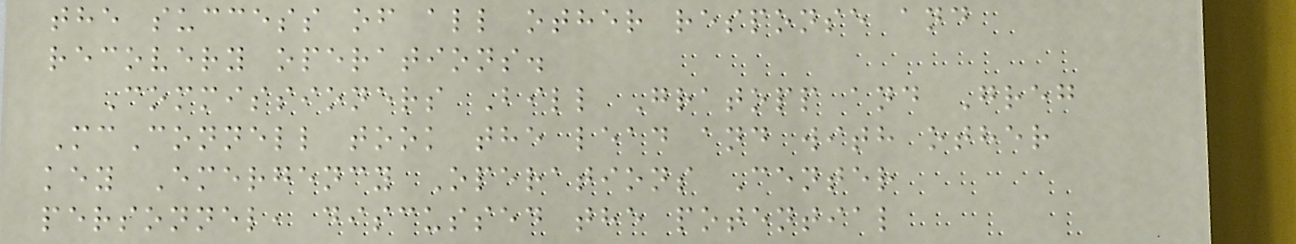the success of all other response and
recovery operations.
Commissioners Bill Gratopp and Greg
McConnell took the lead and with other
key Emergency Operations Center
personnel, discussed the potential
